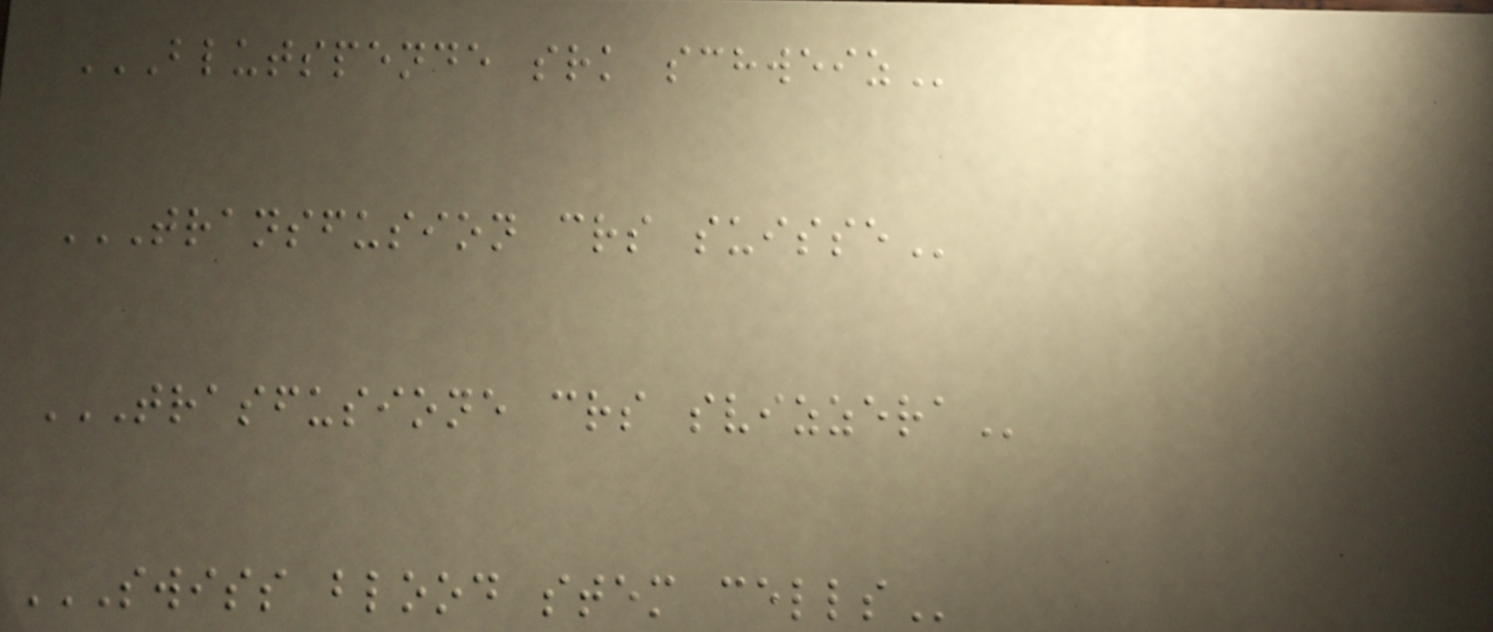BLUTSPENDE SRK SCHWEIZ
TRANSFUSION CRS SUISSE
TRASFUSIONE CRS SVIZZERA
SWISS BLOOD STEM CELLS
